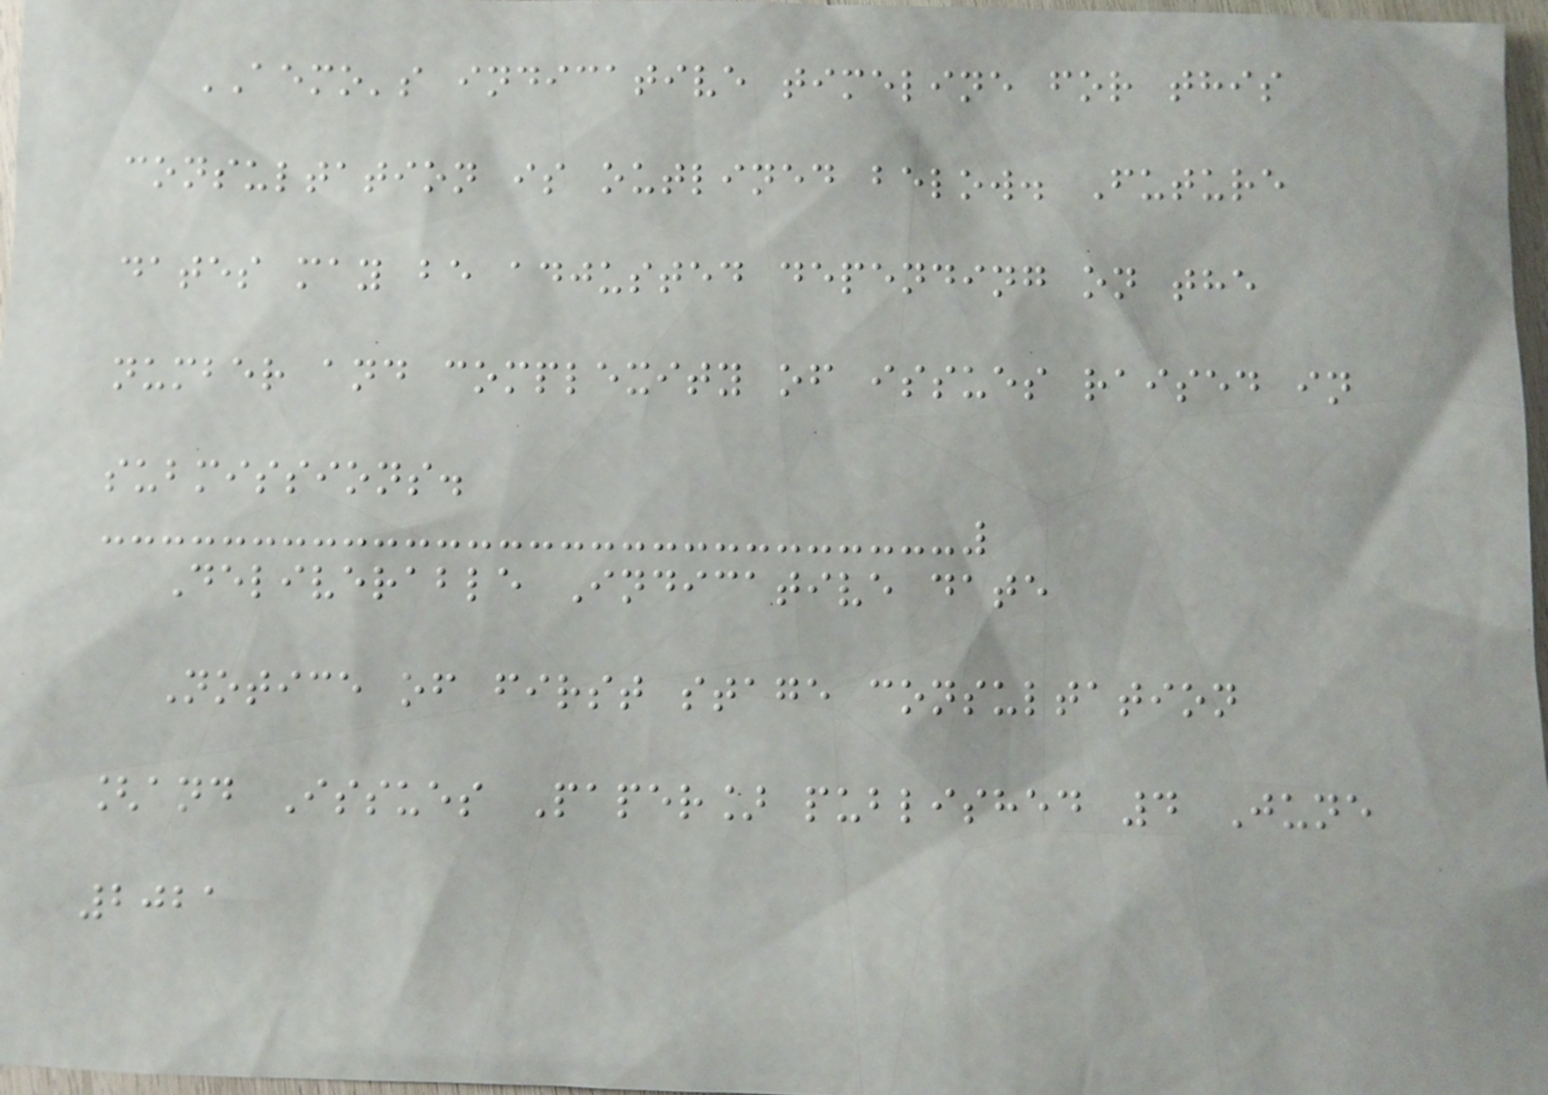AEMO's indicative timeline for this
consultation is outlined below. Future
dates may be adjusted depending on the
number and complexity of issues raised in
submissions.
Deliverable Indicative date
Notice of first stage consultation
[and Issues Paper] published 4 June
2021
